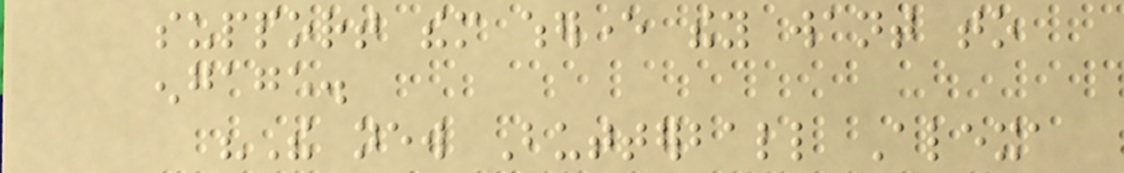support them wherever they want to
engage.
"The new Butterball Alexa
